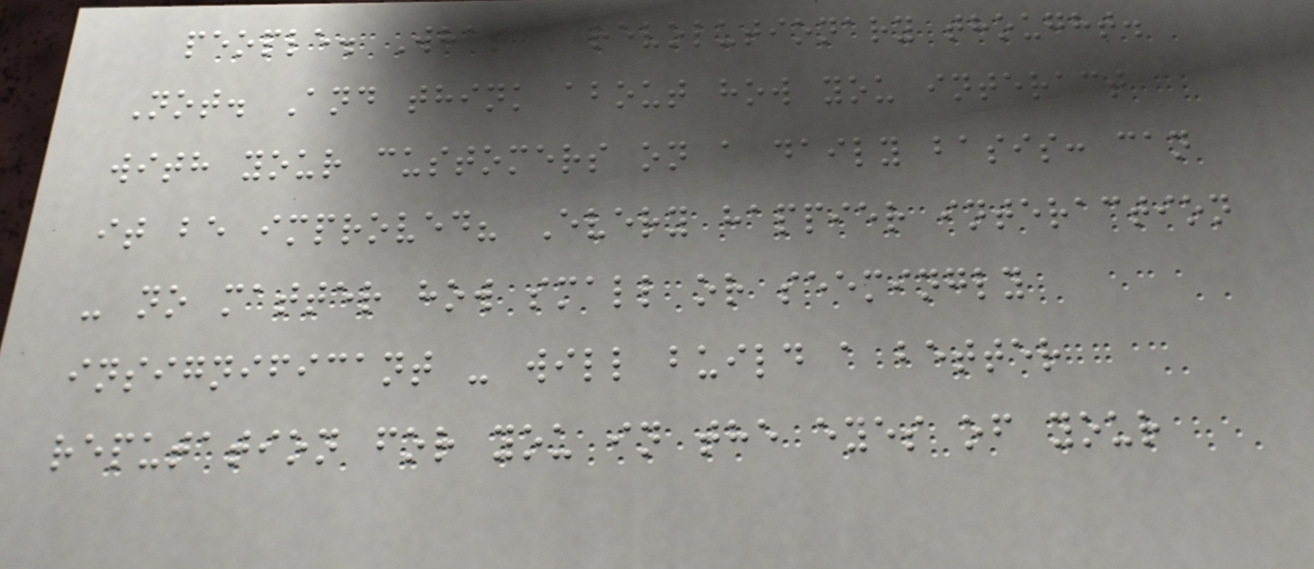people. What a revolutionary thought.
Not. And think about how you interact
with your customers on a daily basis: can
it be improved? Every happier interaction
- no matter how small or seemingly
insignificant - will build a better
reputation for you in the eyes of your
